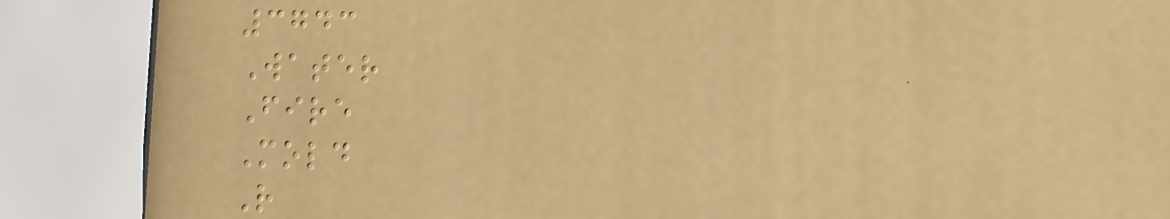3743
Water
Fire
Mold
R
